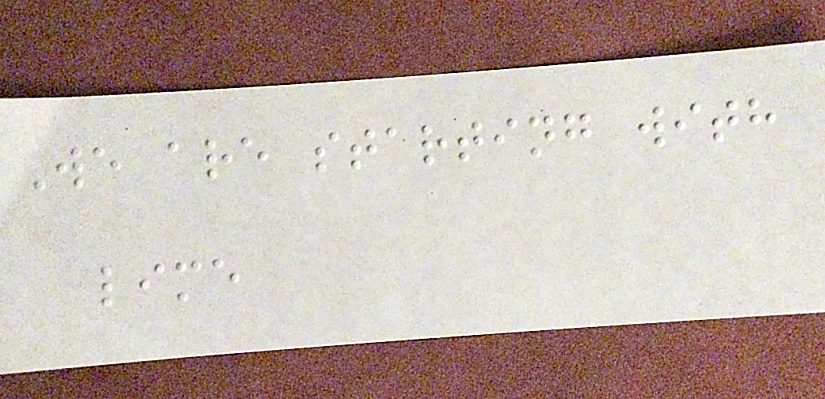We are starting with
lime
